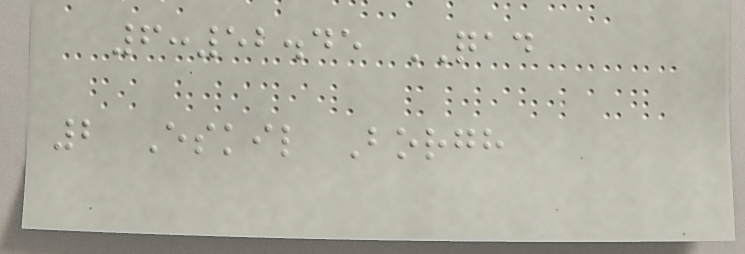6:52.45 QAD
2 Eskil Borgh
